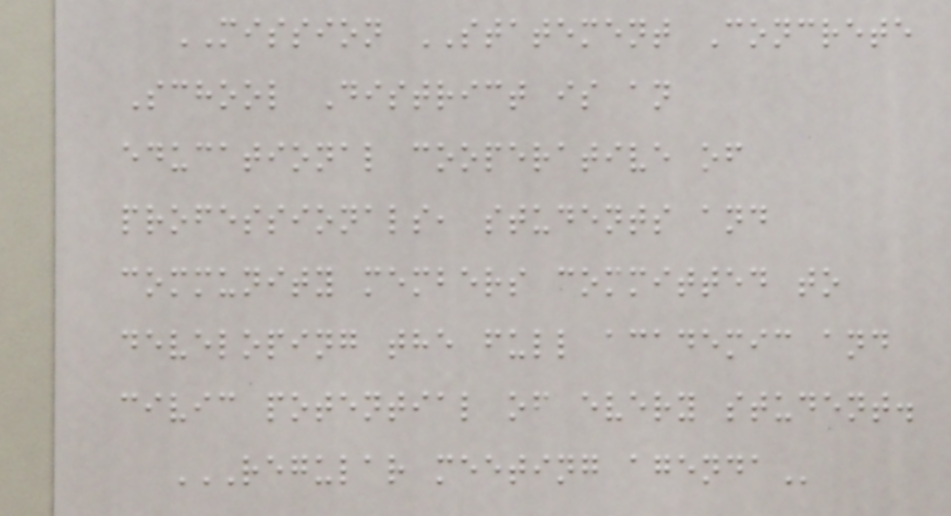MISSION STATEMENT Concrete
School District is an
educational cooperative of
professionals, students and
community members committed to
developing the full academic and
civic potential of every student.
REGULAR MEETING AGENDA
